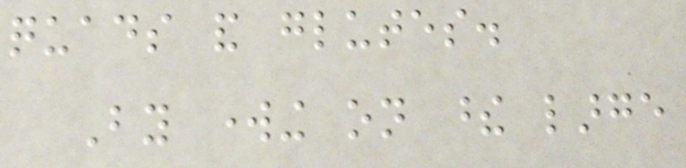quads and glutes.
By working on these large
